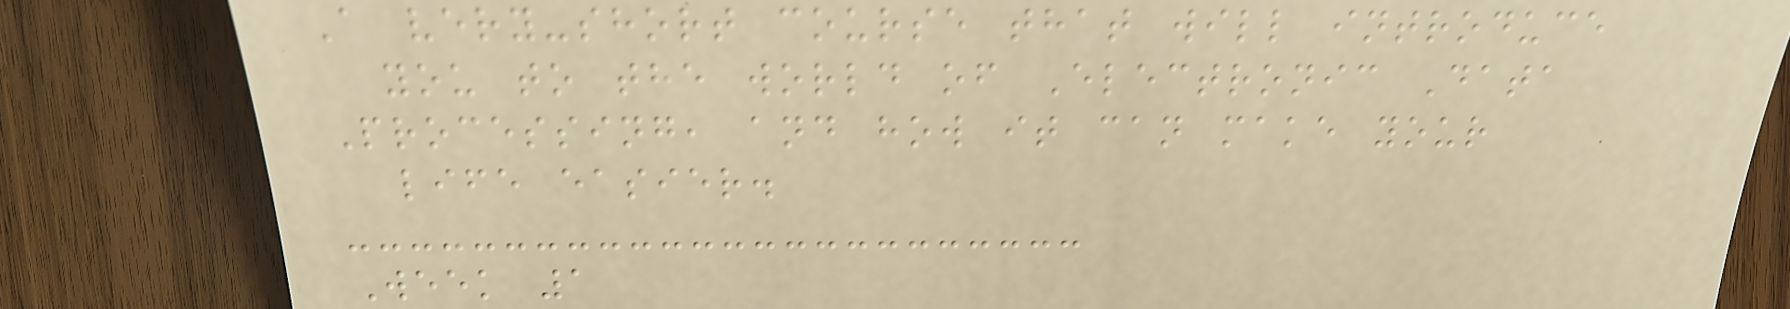A very-short course that will introduce
you to the world of Electronic Data
Processing, and how it can make your
life easier.
Week 1
